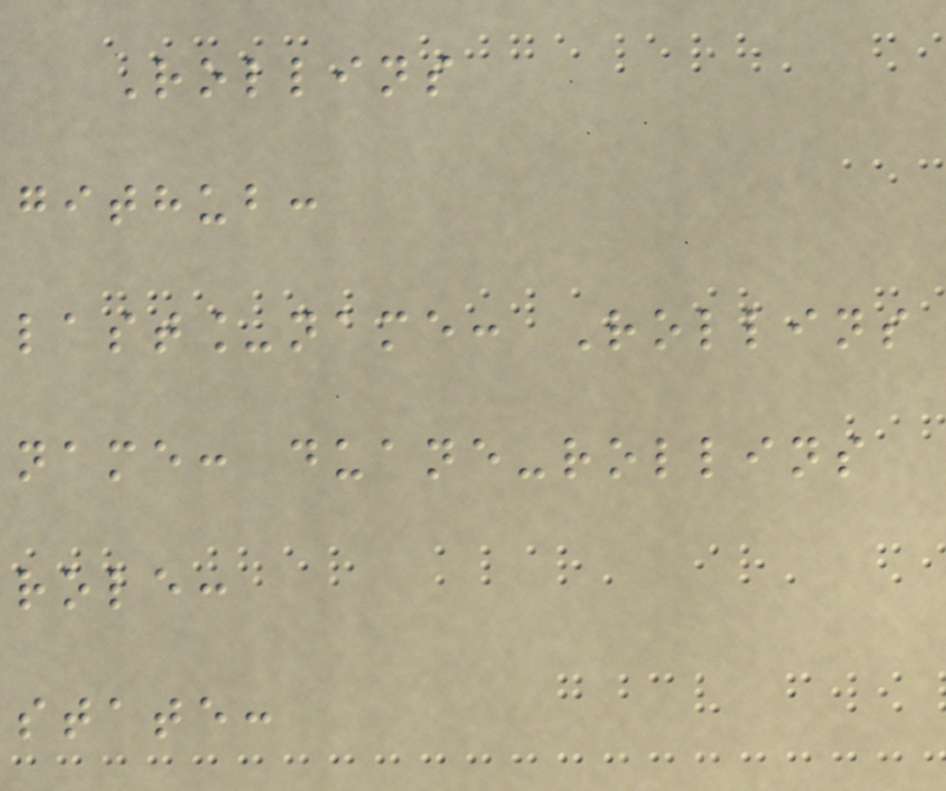Rollins
github:
last_name: Rollins
name: duane-rollins
role:
state:
